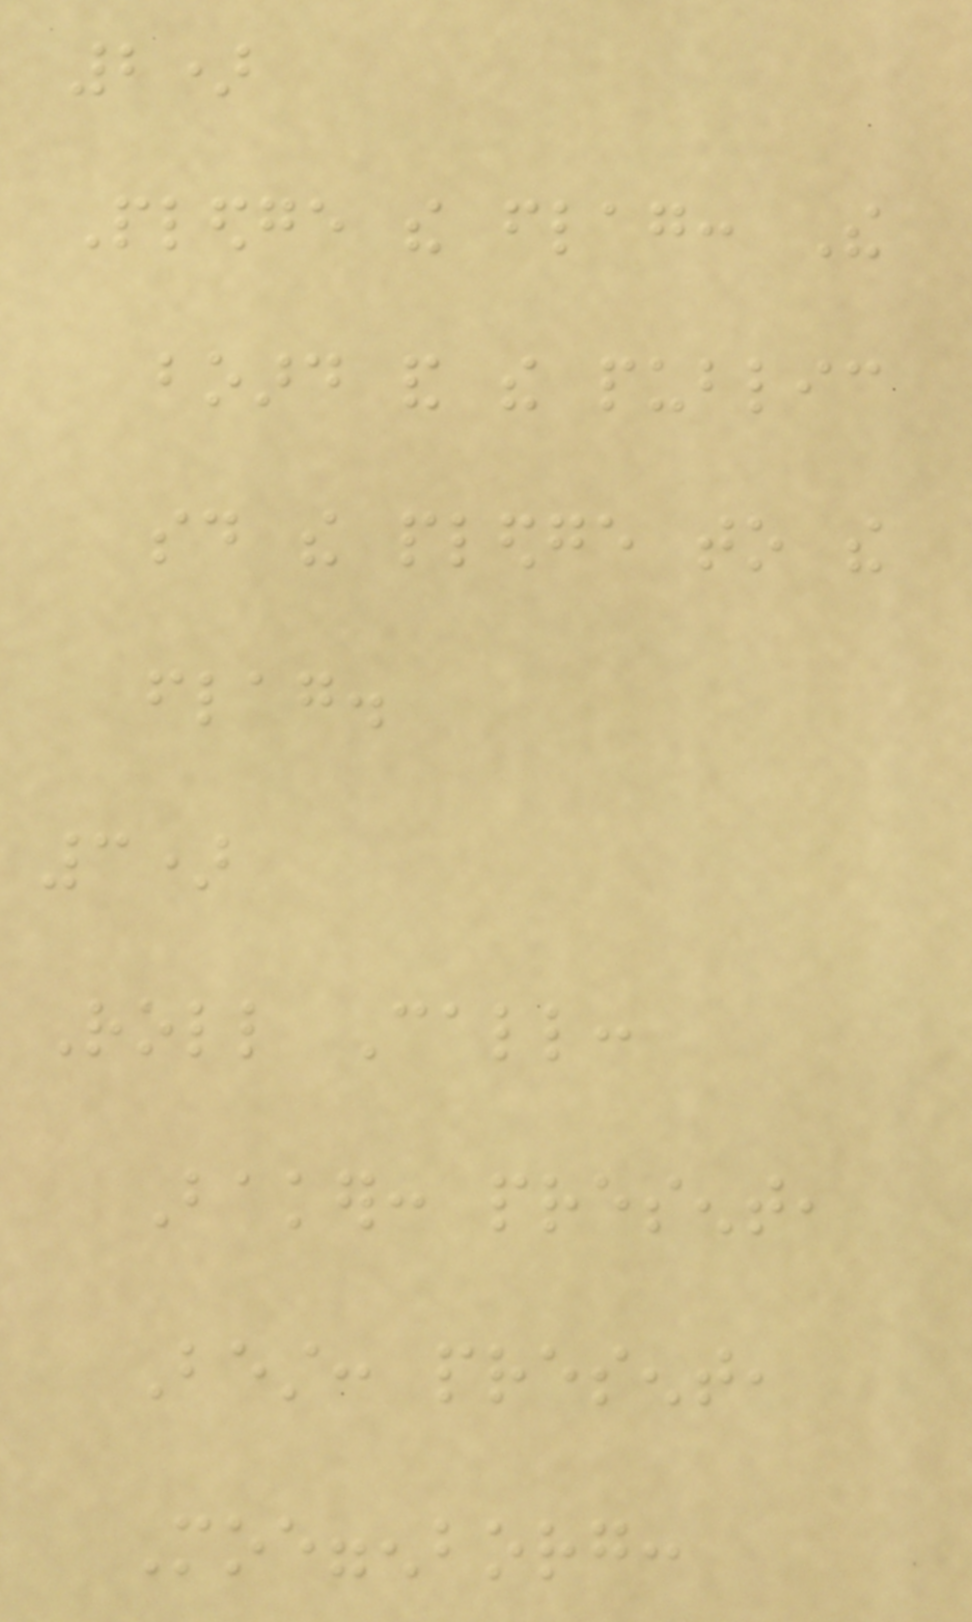2)
Pledge the flag: The
board and the public
said the pledge to the
flag.
3)
Roll Call:
Baker: present,
Best: present,
Moeggenborg:
